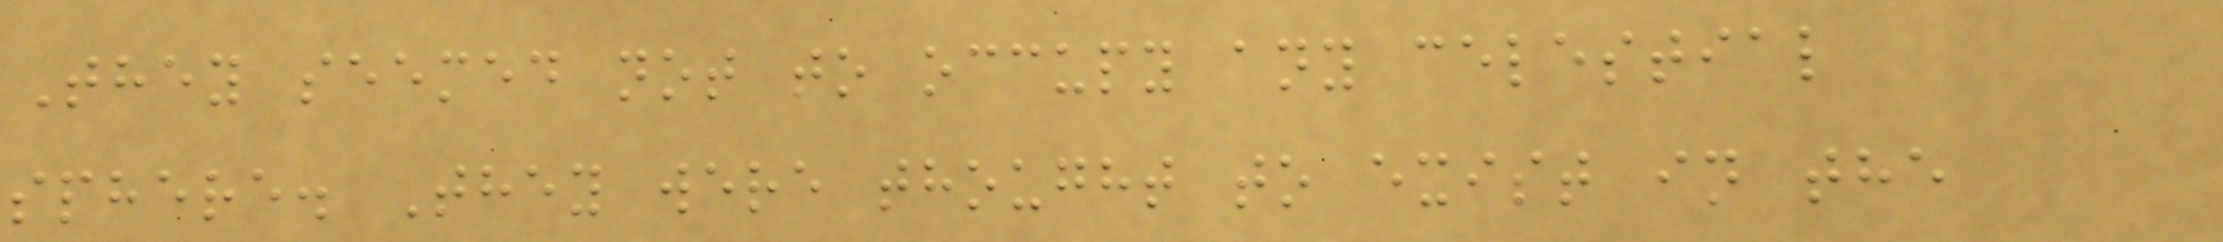They seemed not to occupy any celestial
sphere. They were thought to exist in the
